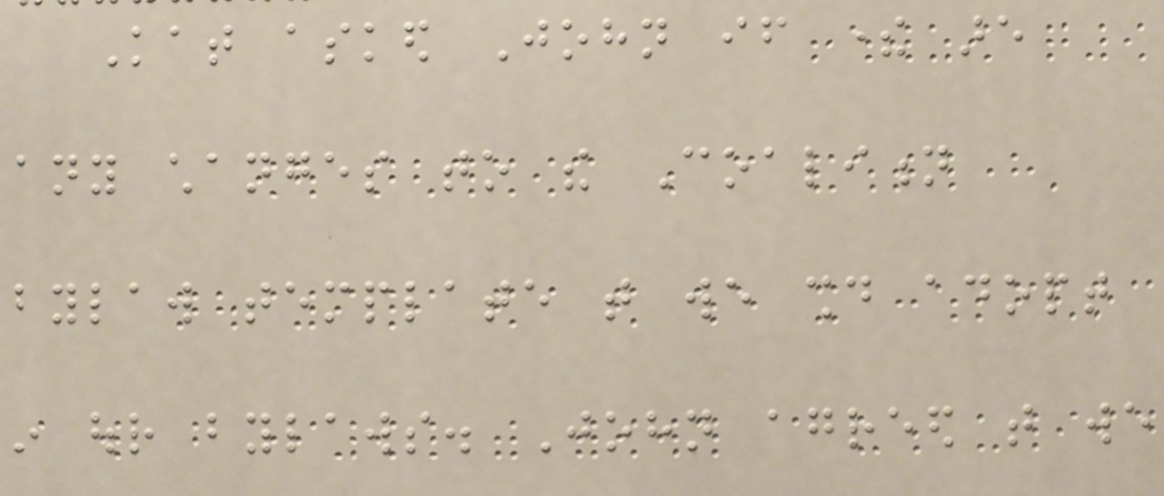Kat asked John if there are
any changes to the Coalition
bylaw template that we should adopt
in our bylaws. John agreed that we
